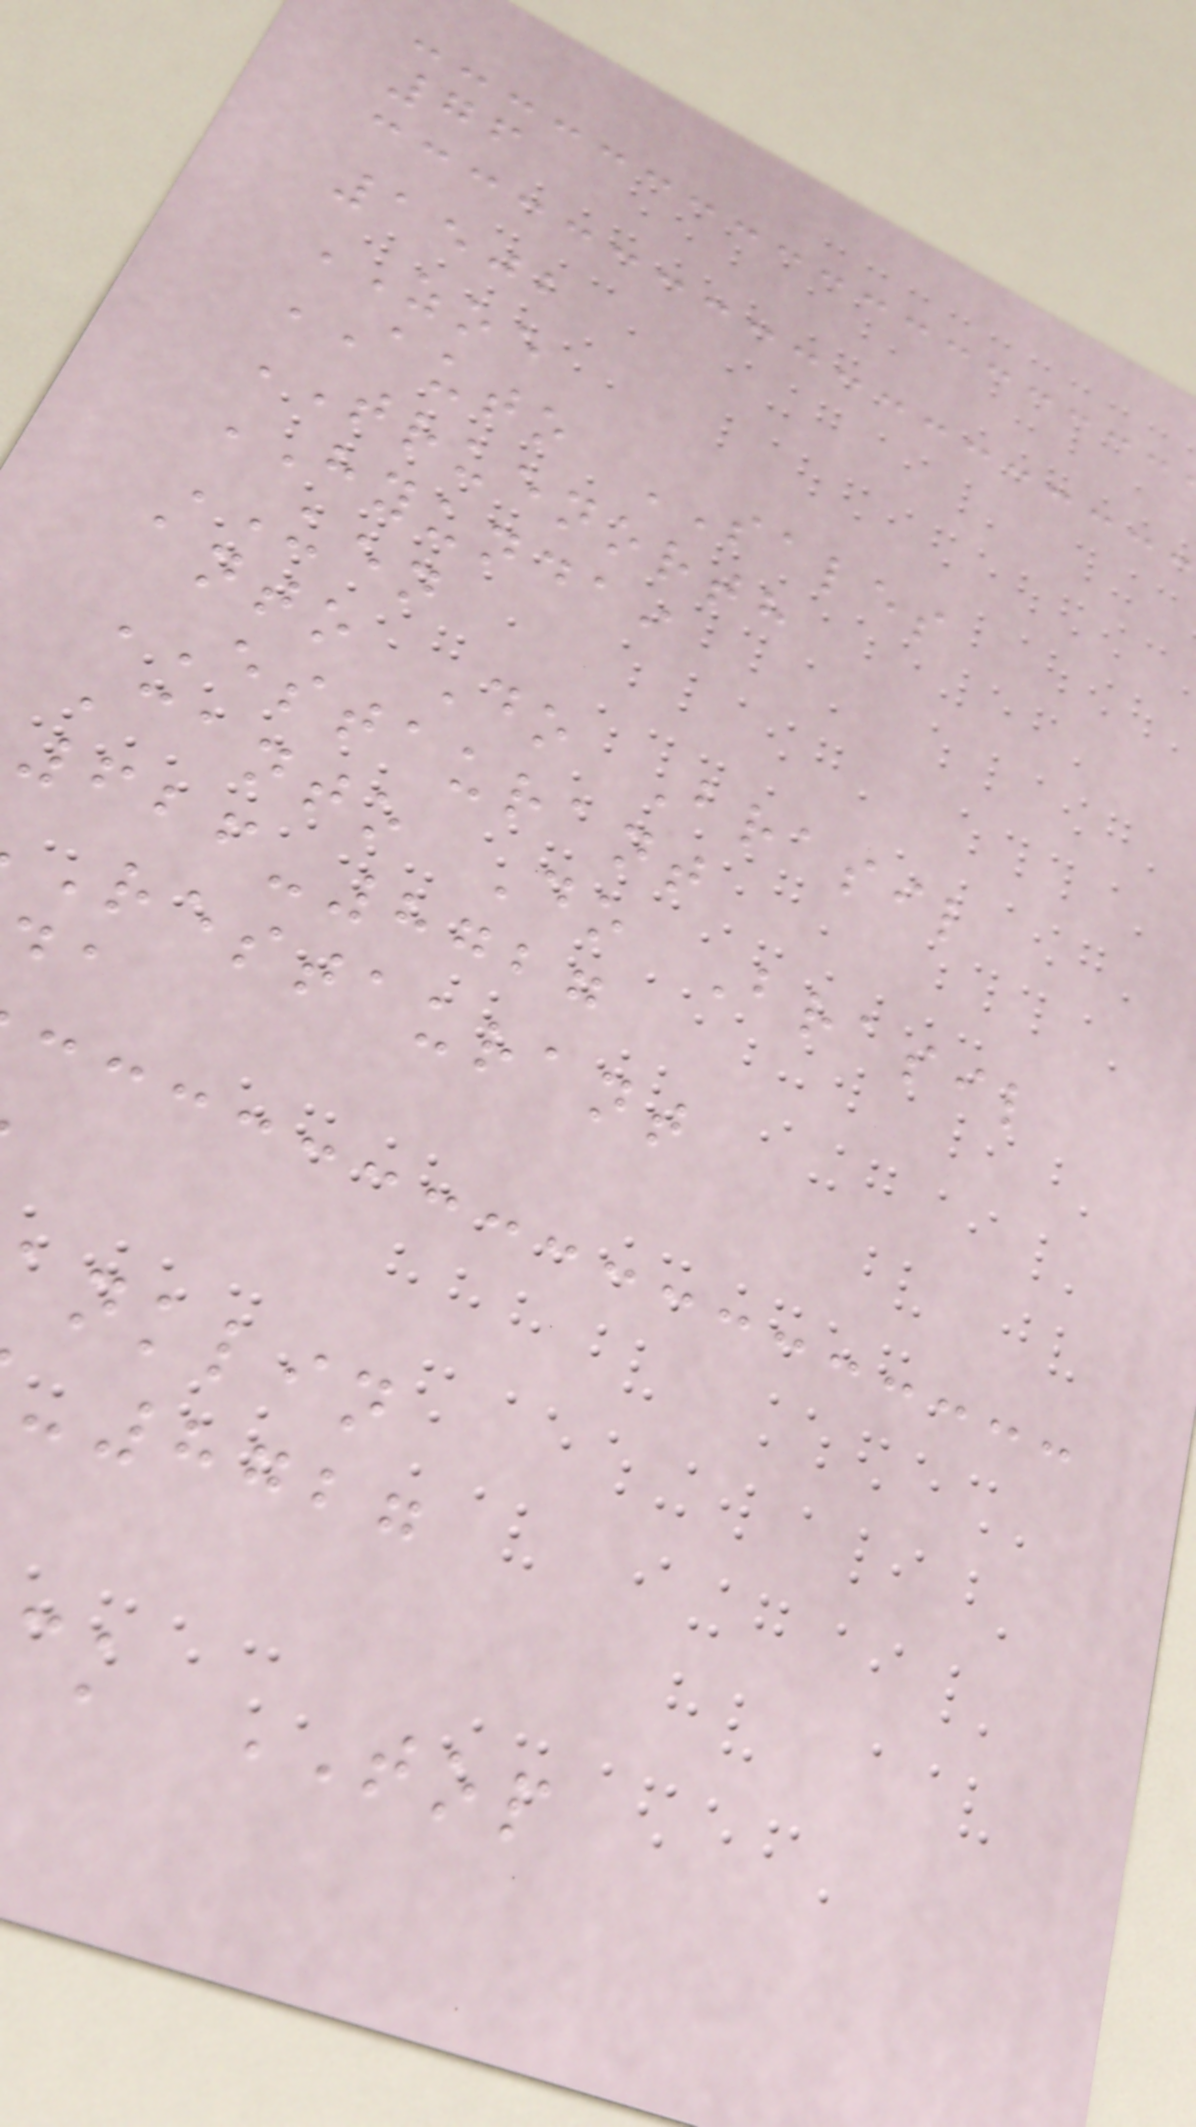76
1502
ZOE
AUTO SALES
TRUENORTH
HYUNDAI
UEN
anto Do Brasil
ESTAURANT
Canto Do Brasil
626-8727
restaurant
nklin
-8727
k TOP
